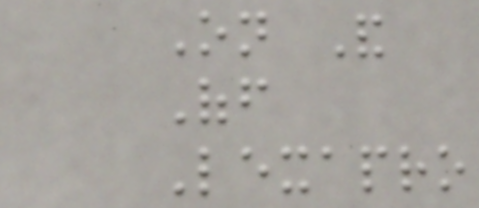On And
Off
Lexapro
